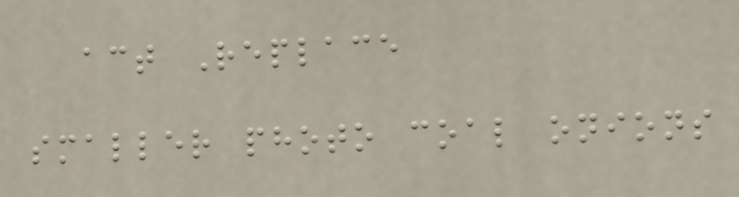act Replace
smaller photo coal onions
